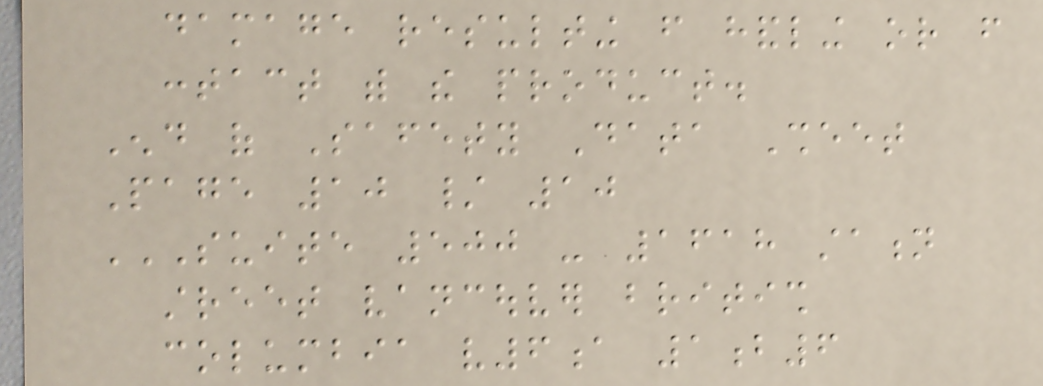damage resulting from handling or from
contact with the product.
End of Safety Data Sheet
Page 10 / 10
SUITE 500 - 1618 STATION
STREET VANCOUVER BRITISH
COLUMBIA V6A 1B6
